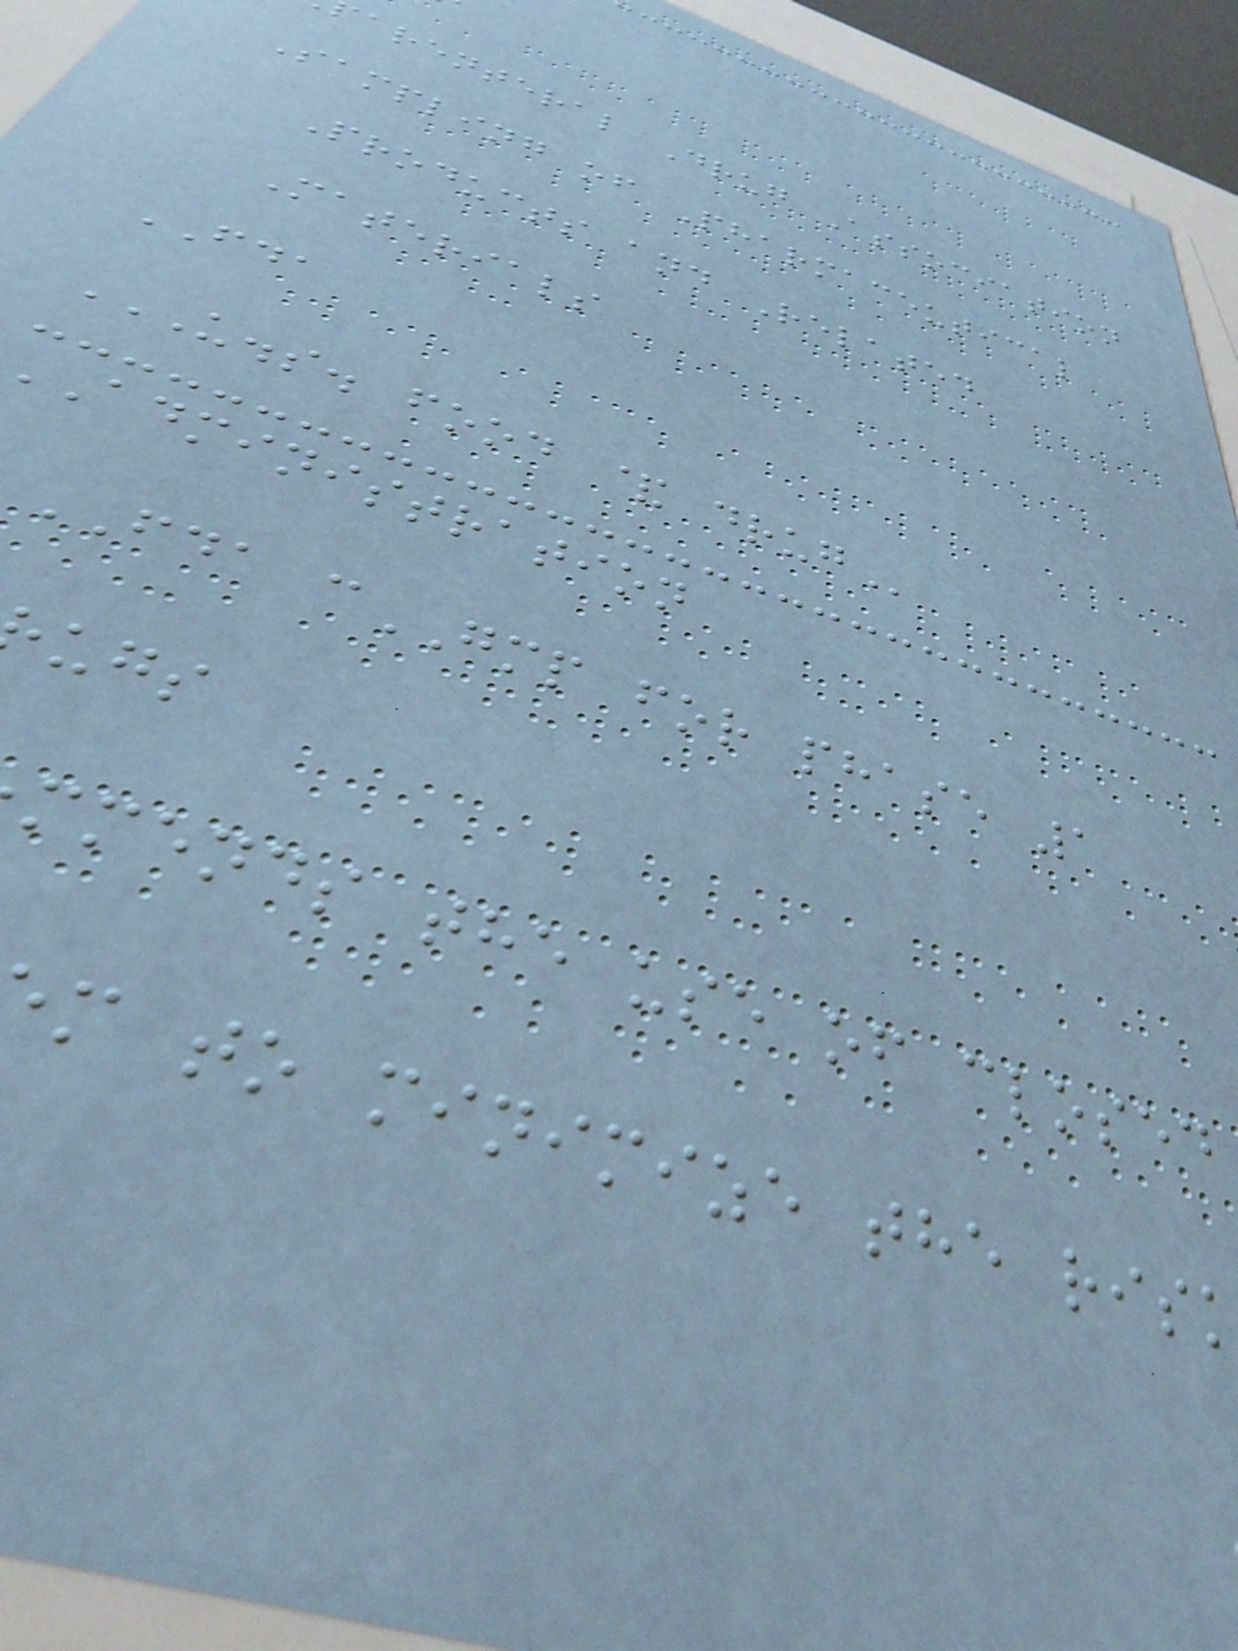arenteral Drug Association
Sampling of Pharmaceutical
Products and Related
Materials
FDA
U.S. FOOD & DRUG
administration
FDA cGMP for phase 1
mmends the use of closed
m to minimize the ris
